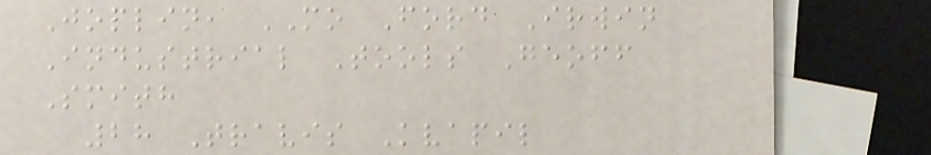Joplin, MO Ford Irwin
Industrial Tools Geoff
Smith
28 Travis Kvapil
